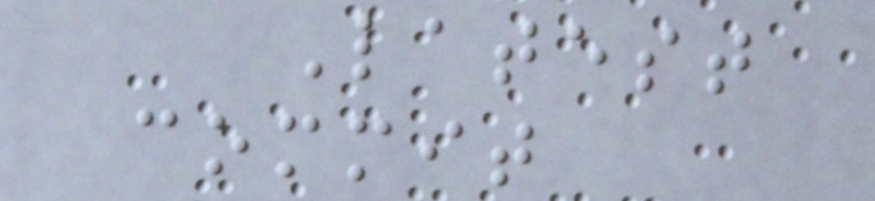Latest
commit
